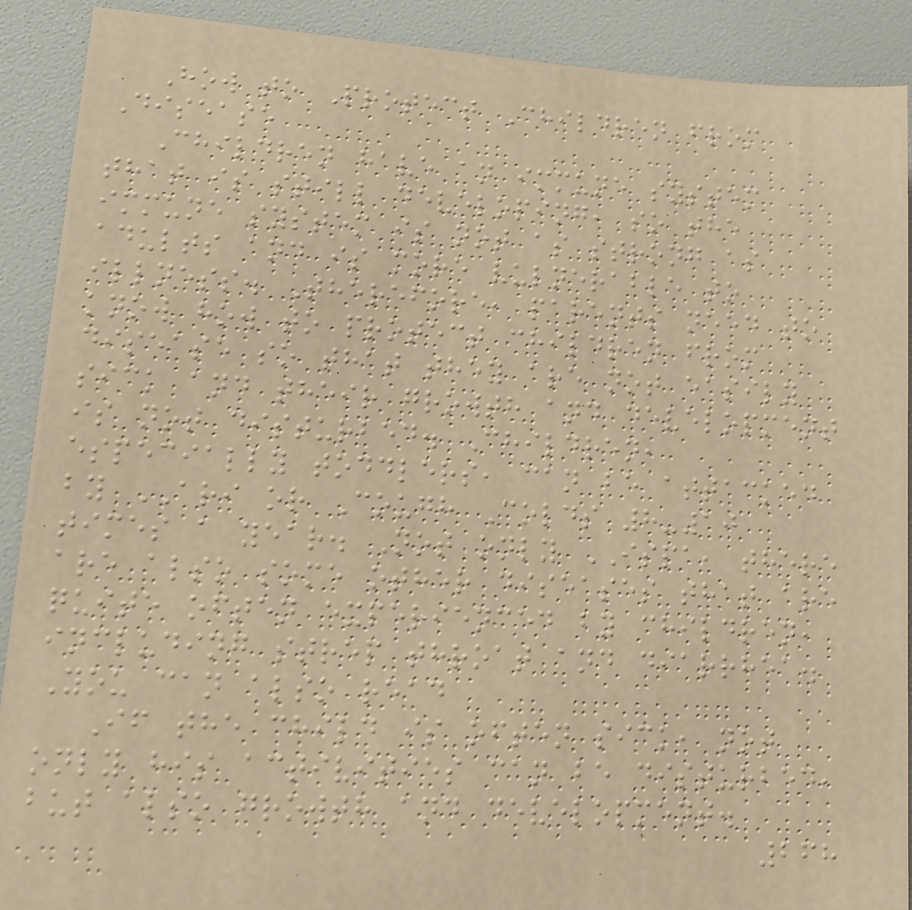How to Protect Children from
Disease
Children have an immune system
that is still developing, so the
immune system is not as strong as
adults and is more vulnerable to
illness. Therefore, parents need to
know how to protect children from
disease so that they are not easily
sick and their growth and development
is not disturbed. Children,
especially toddlers, can be attacked
by ARI or Cough Colds 8-10
times a year. Not only ISPA, there
are also some other diseases that are
quite often experienced by children,
including strep throat and diarrhea.
You can also read
If the child is often sick, not
only his activities can be disturbed,
but also growth and development.
268
